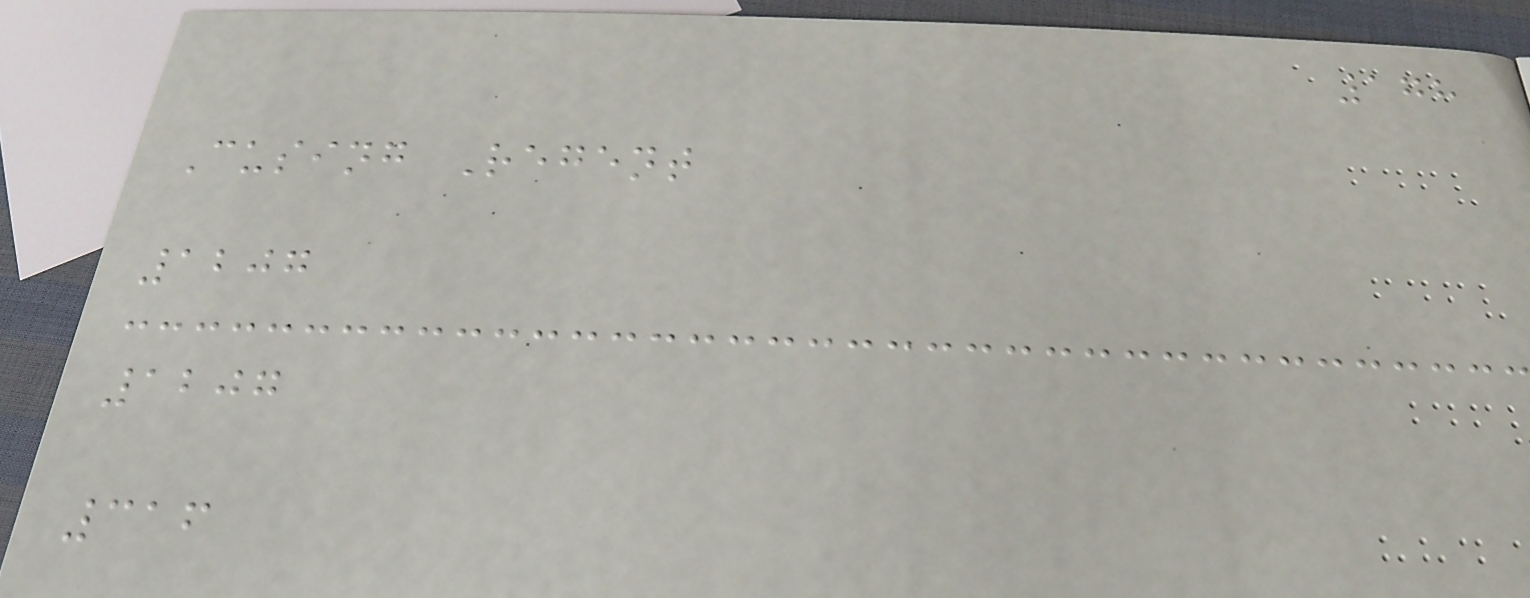178
Cusing Regent
1207
1207
316
